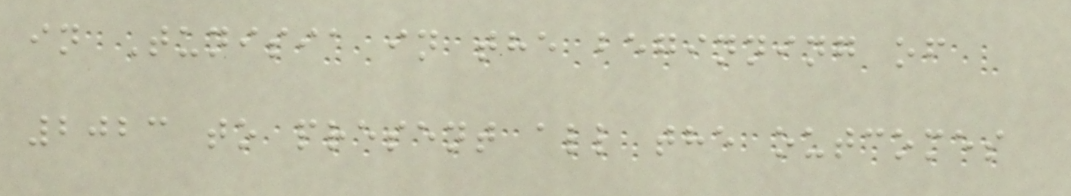in Tunisia in the beginning of
2023 to present all the outcomes
